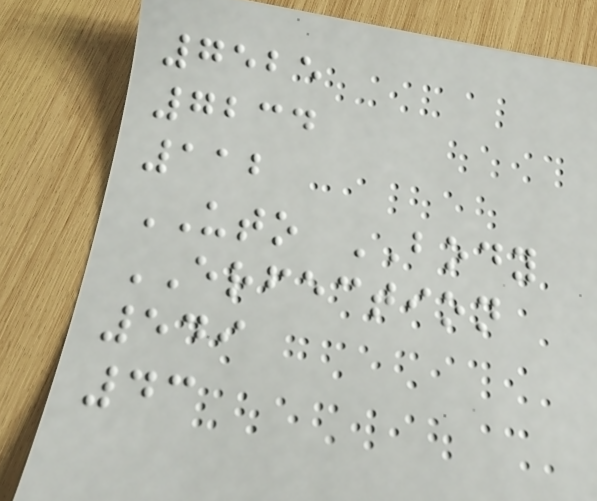7525
7234
112
UTO BODY
ERFECTION
549
43
